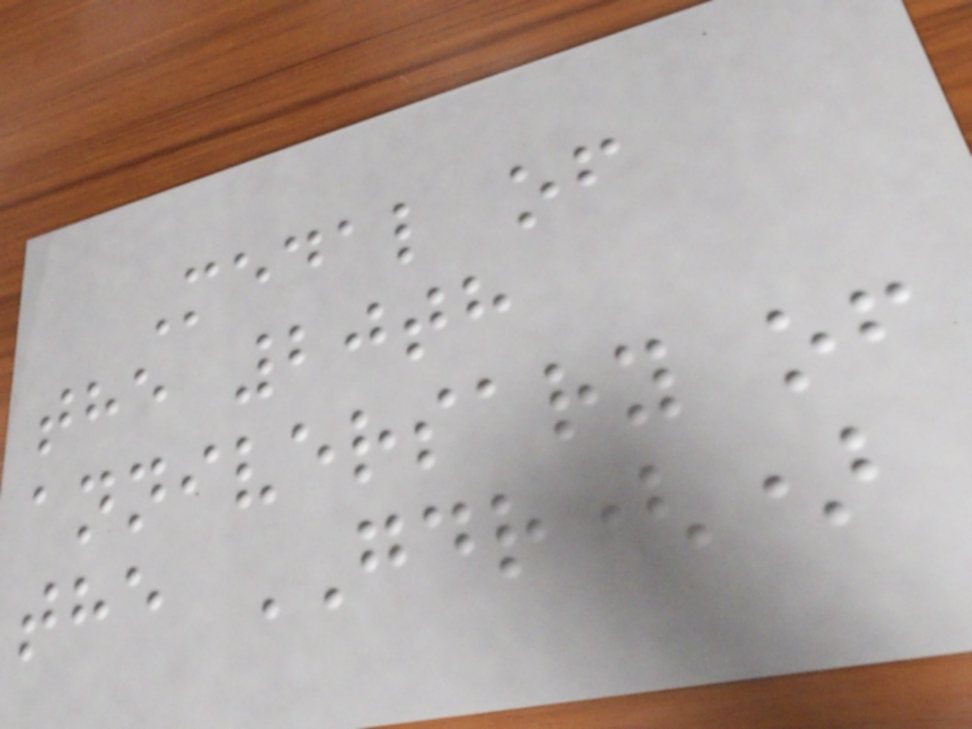Medal of
the 20th
anniversary of
the GDR()
